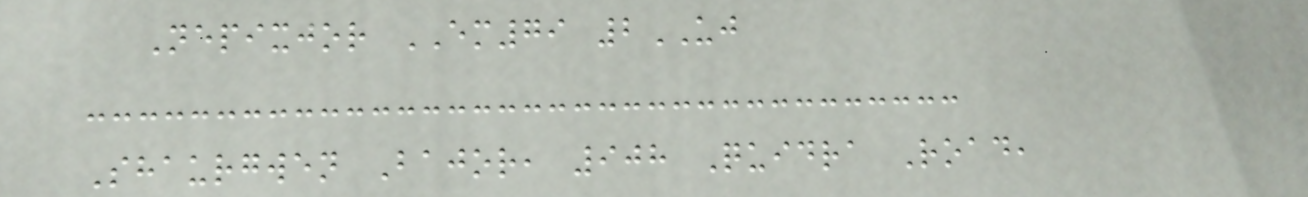Nepixjor EM79 2UJ
Shaurgwen Bajor, 908 Quidra Road,
